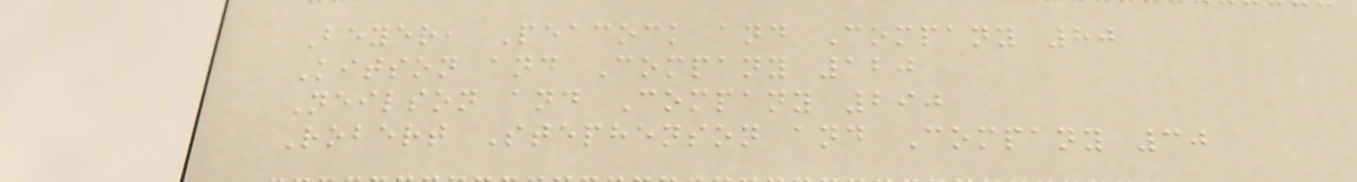Beyer, Peacock and Company 80
Kitson and Company 120
Neilson and Company 290
Robert Stephenson and Company 30
